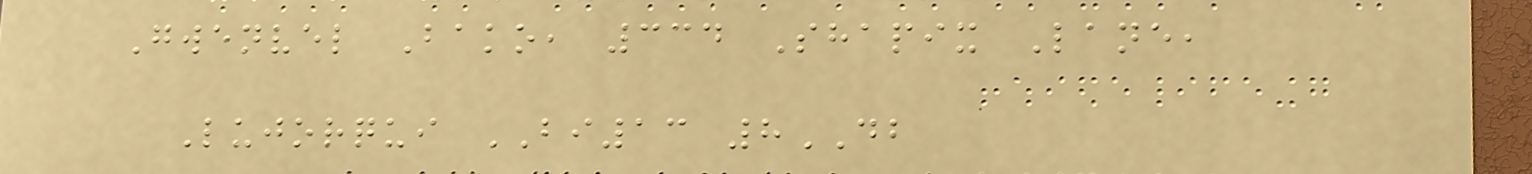Gwenvel Bako, 334 Shapix Lane,
Lujorqui BI13 8DB
